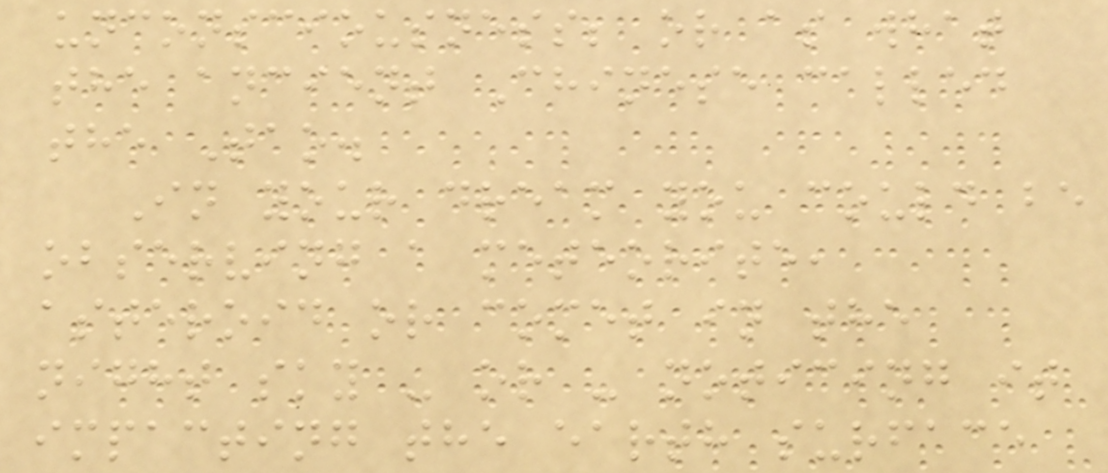unconsciousness; or as what
the ancient Chinese called
the Tao.
In your dream you could be
observing a meteorite,
asteroid or comet in the
night sky - or - noticing it
impacting the earth surface
